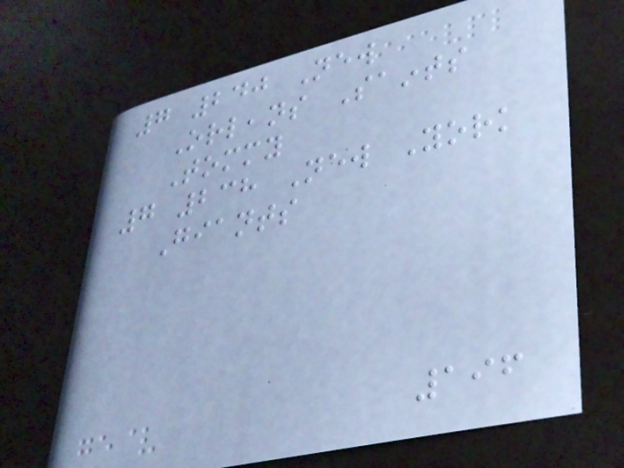7 240 New
Orleans Saints
Tommy
7 238 New York
Giants
196
